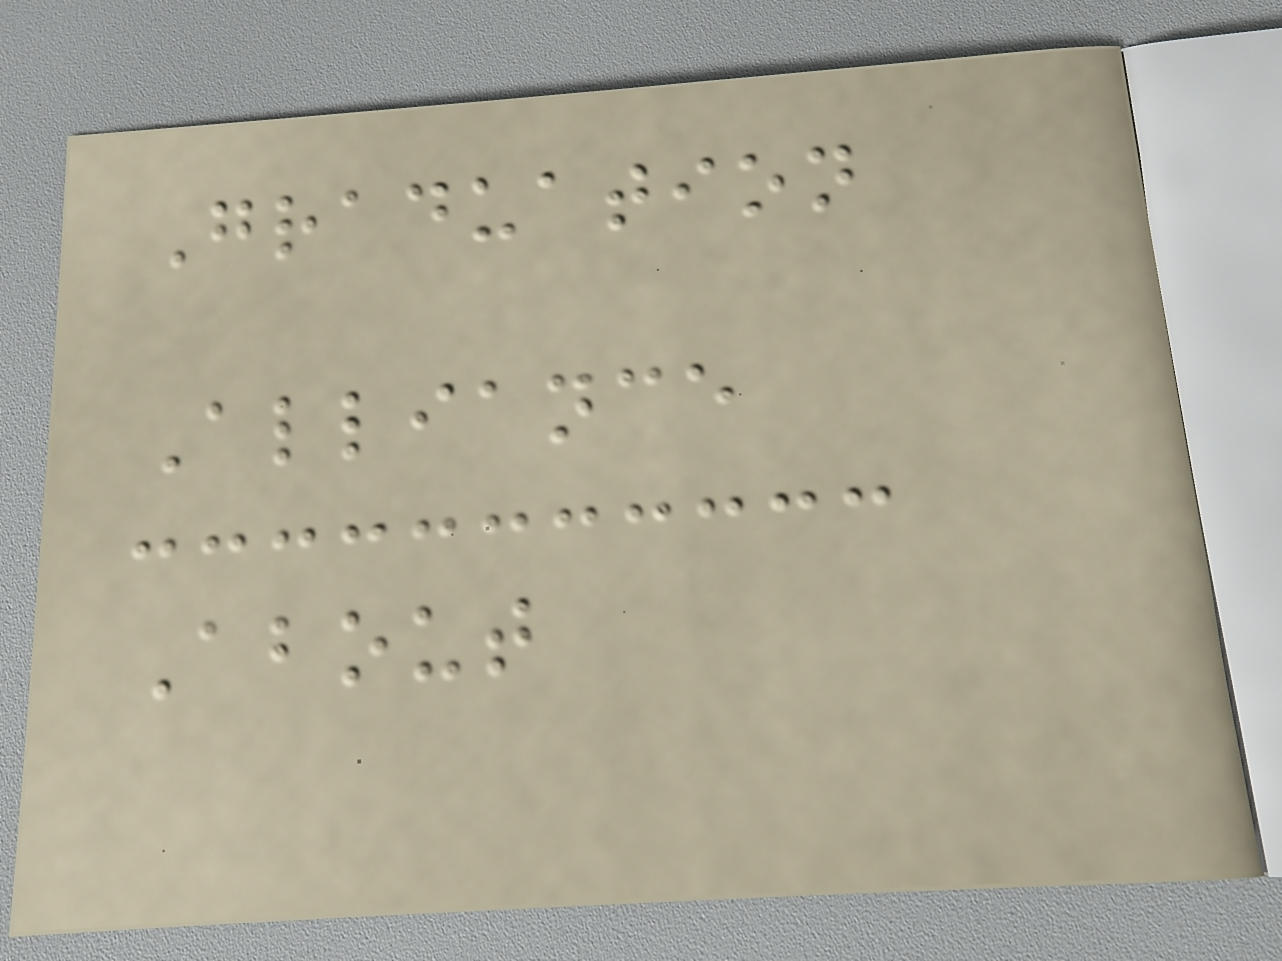Graduation
Alliance
About
